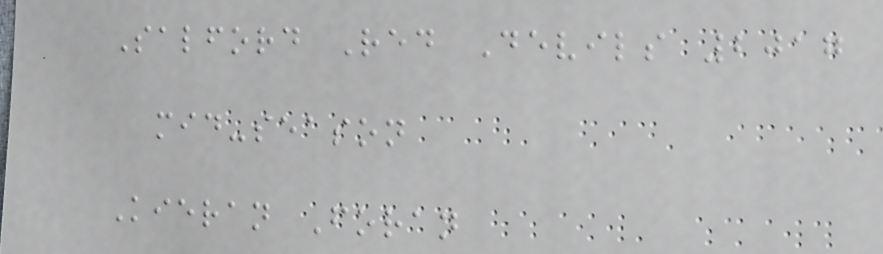Salford Red Devils 2017
mid-season
Kieran Foran
